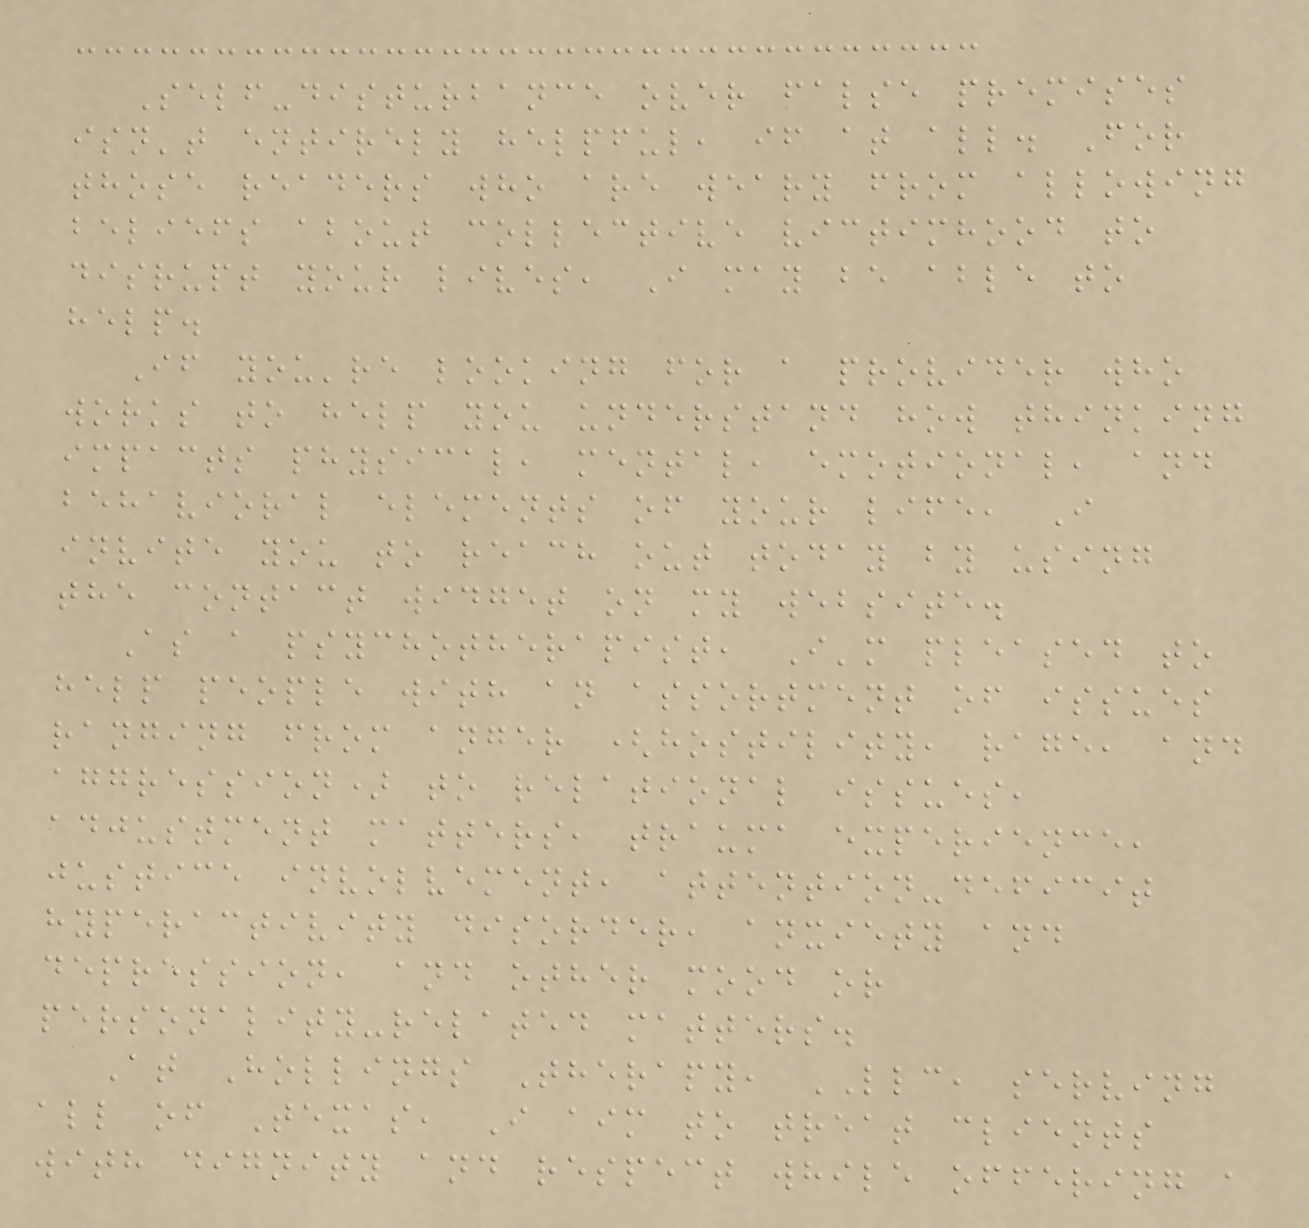Self-disturbance over false premises
isn't entirely helpful, if at all. For
those readers who are weary from allowing
beliefs about collective victimhood to
disrupt your lives, I may be able to
help.
If you're looking for a provider who
works to help you understand how thinking
impacts physical, mental, emotional, and
behavioral elements of your life, I
invite you to reach out today by using
the contact widget on my website.
As a psychotherapist, I'm pleased to
help people with an assortment of issues
ranging from anger (hostility, rage, and
aggression) to relational issues,
adjustment matters, trauma experience,
justice involvement, attention-deficit
hyperactivity disorder, anxiety and
depression, and other mood or
personality-related matters.
At Hollings Therapy, LLC, serving
all of Texas, I aim to treat clients
with dignity and respect while offering a
